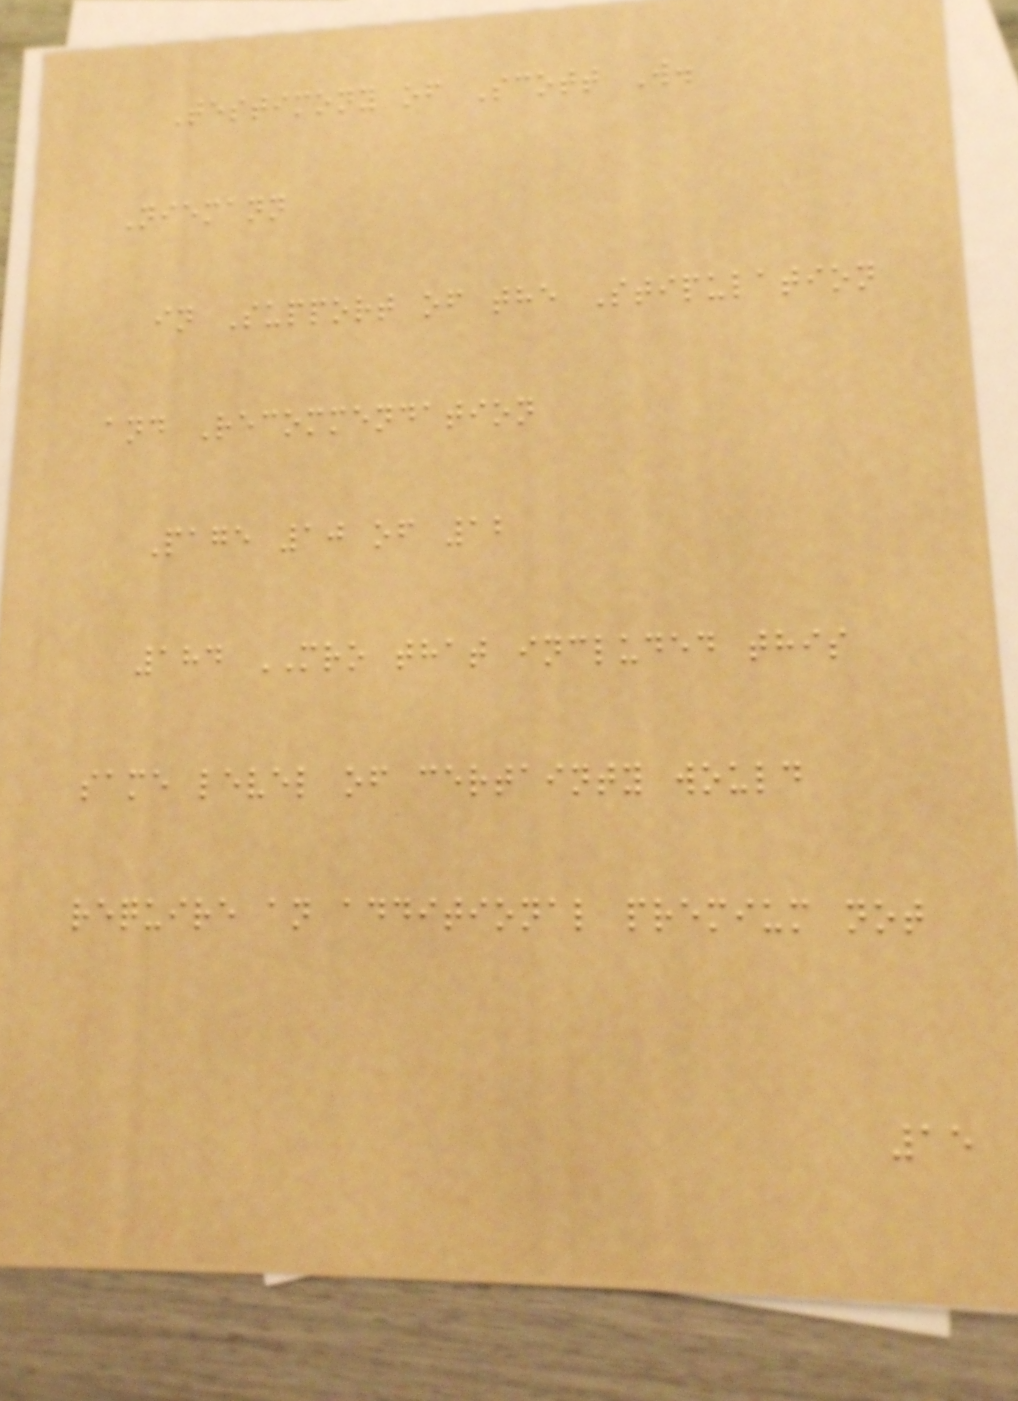Testimony of Scott W.
Niemann
in Support of the Stipulation
and Recommendation
Page 10 of 12
184 MRO that included this
same level of certainty would
require an additional premium not
15
